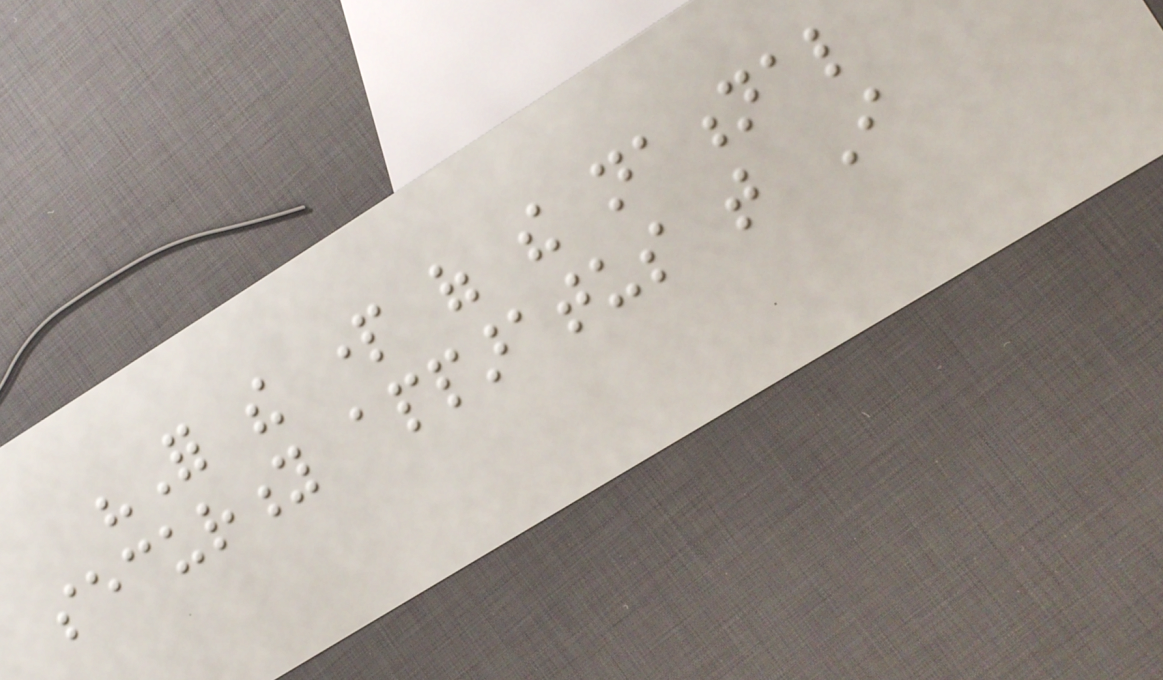"For the part of the national
security apparatus that I
